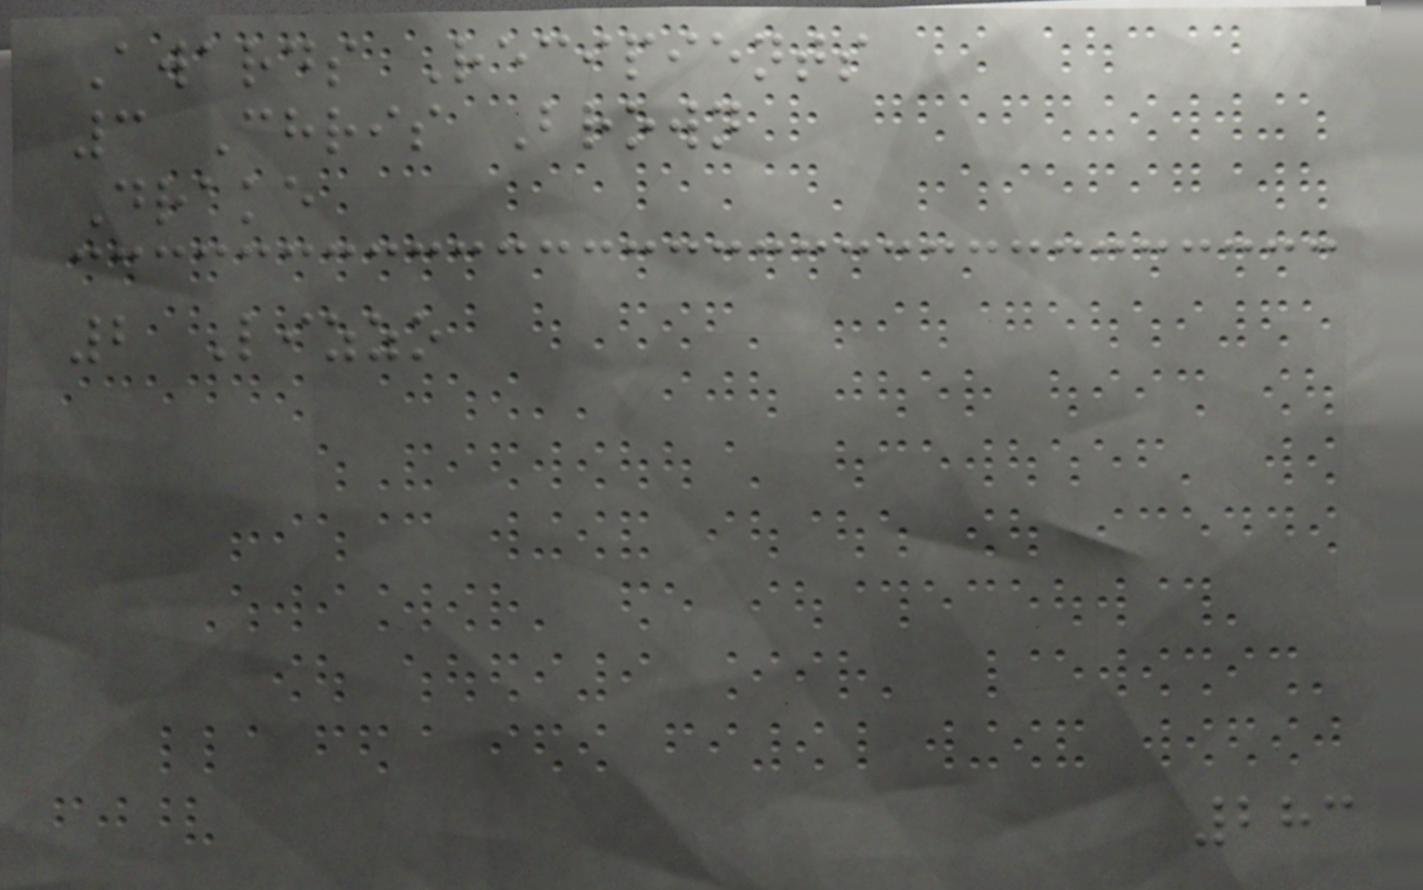Awards Recipients
3 Chris Brown
Drake
2 Lizzo
283
